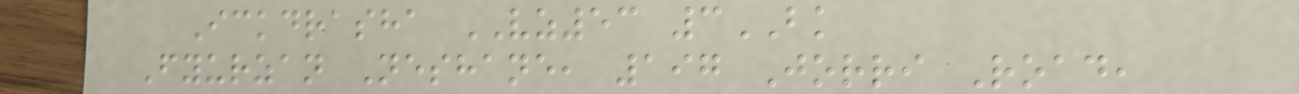Ickdrasha VZ53 3BK
Fyurzan Neshane, 197 Jorri Road,
